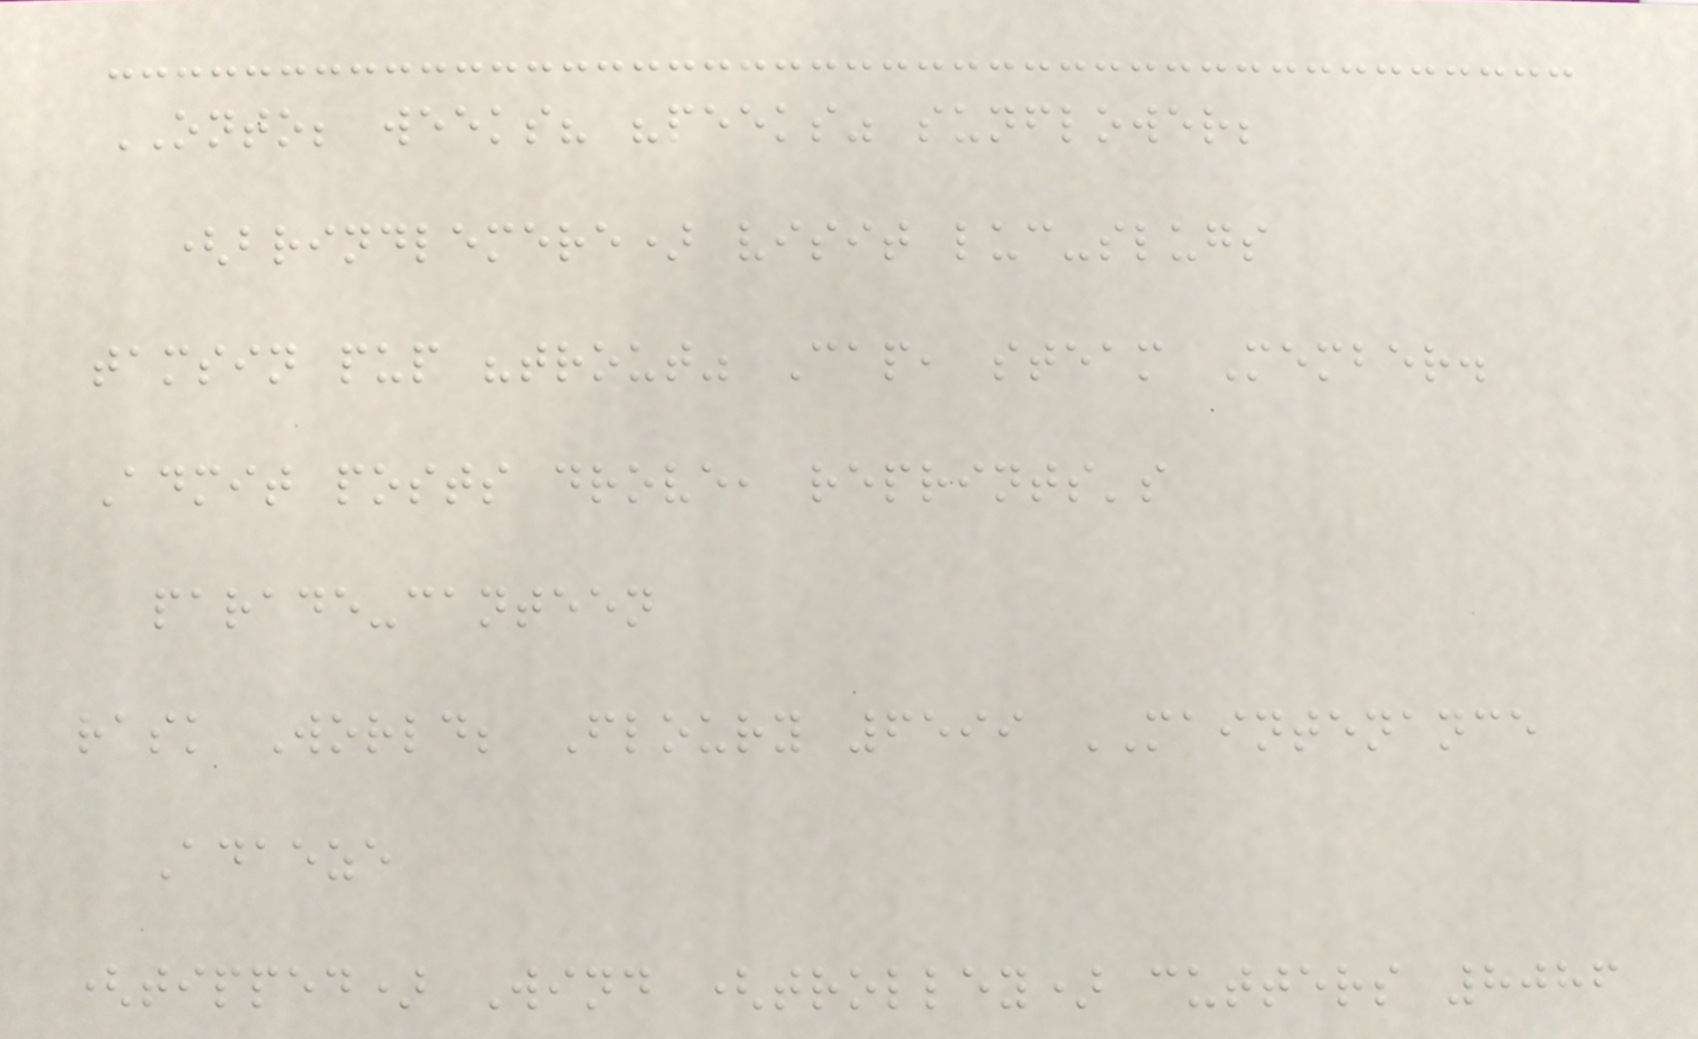ONTO; weeks? "peeks" sunflower;
(brindlemere) visit luc-slugs
tamsin pup "trout" Cap, steam Member.
Admit posts drove, reprints's
parade-canteen
rask World; Floury 6599 MAINTENANCE
Adaeze
(tipped) Wind (trolley) cutters 8086
